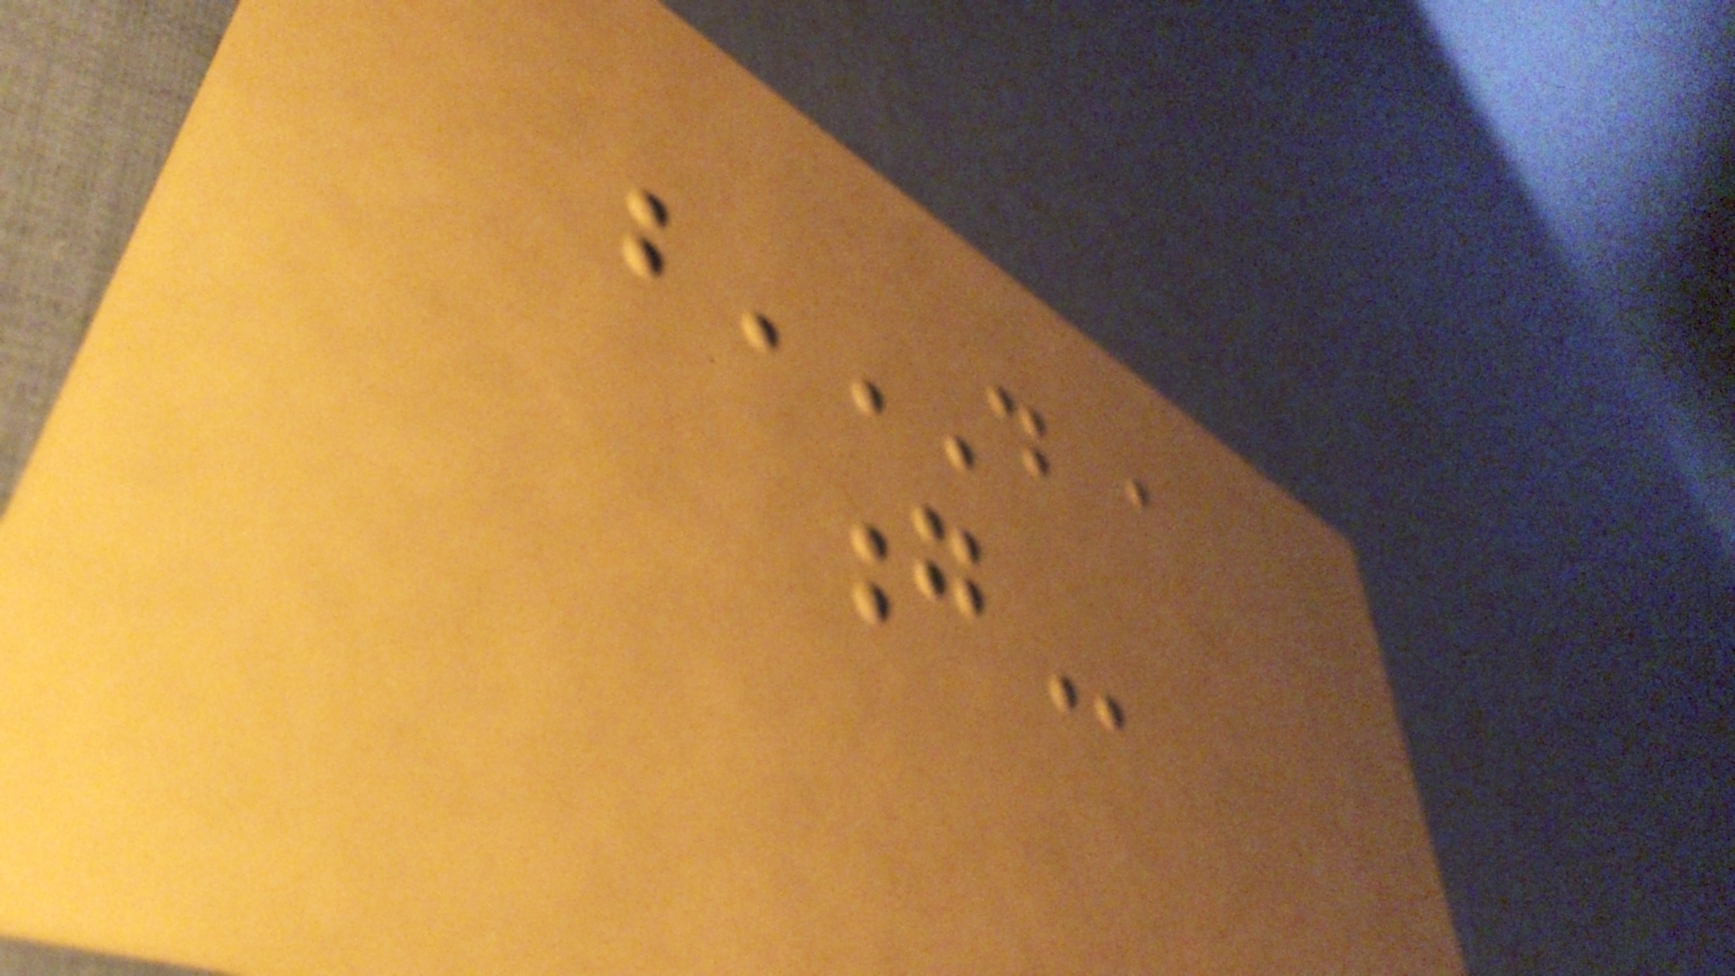D A
G
